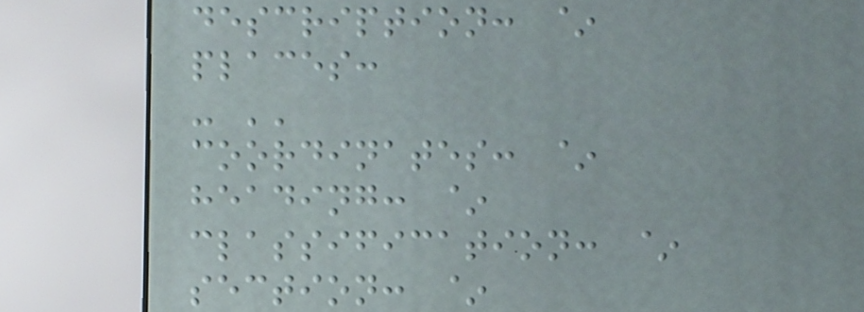description: ~
places:
- ''
coordinates: ~
heading: ~
classification: ~
section: ~
